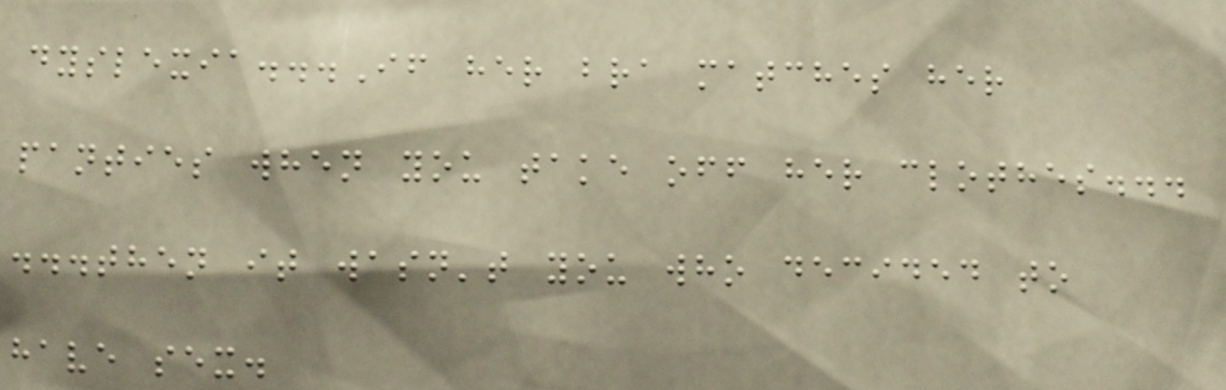dyslexia...If her bra matches her
panties when you take off her clothes...
...then it wasn't you who decided to
have sex.
